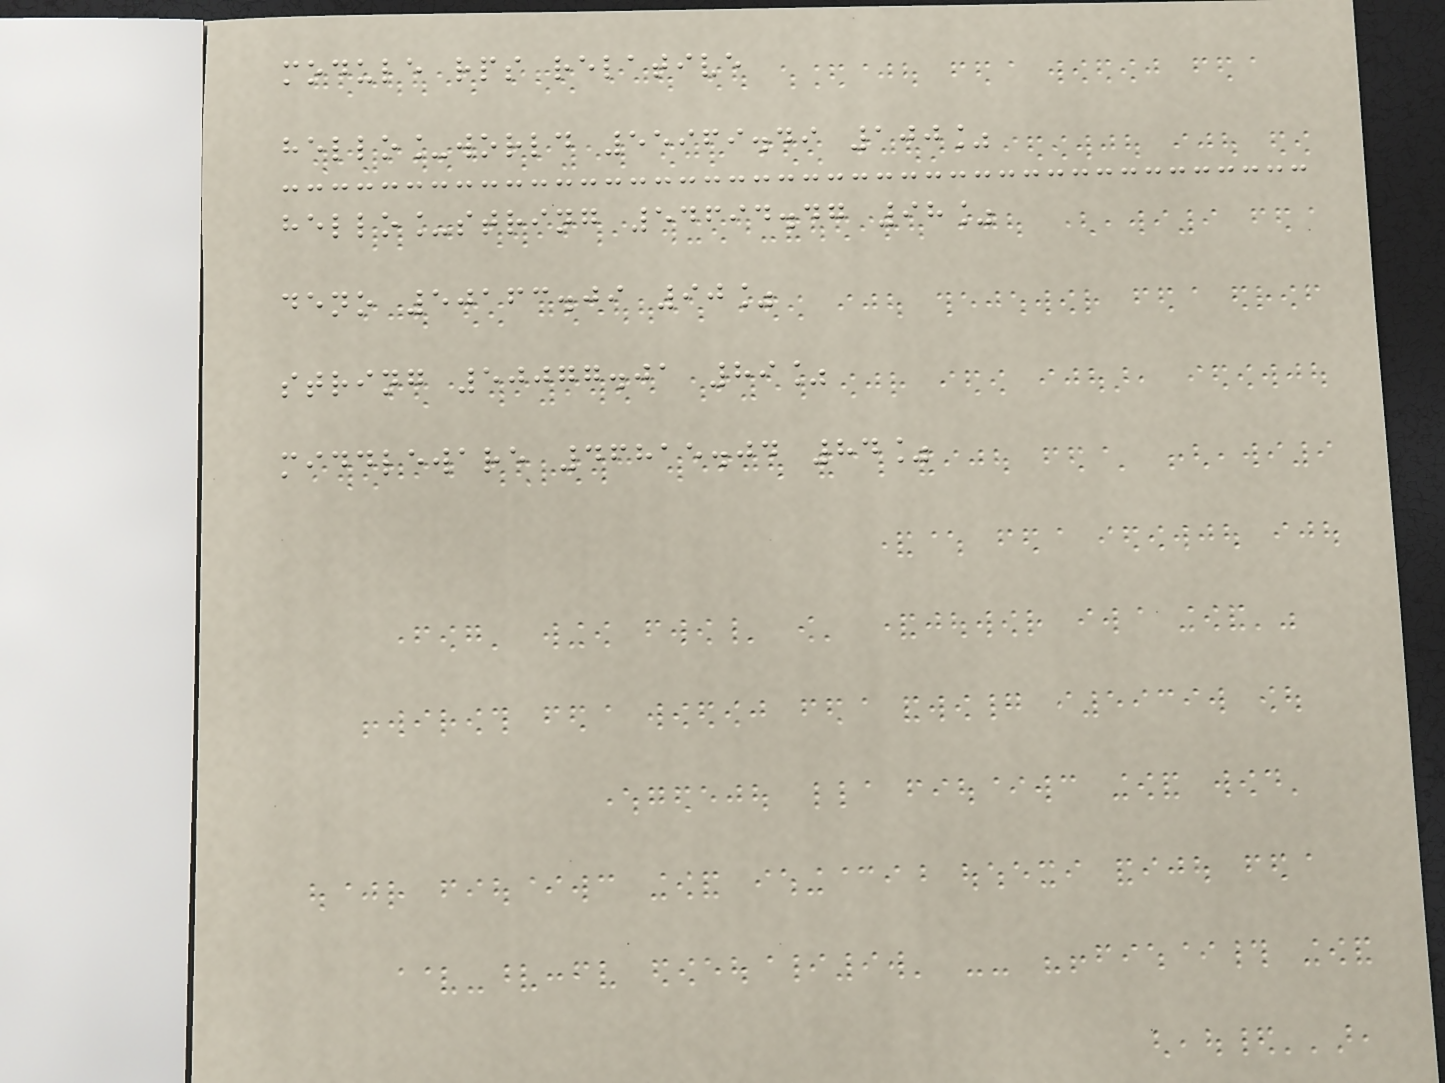module rps relative
hello_world 55969.49 100%
hello_string 54694.47 98%
deno 50163.09 90%
string 50077.01 89%
middleware 46815.04 84%
